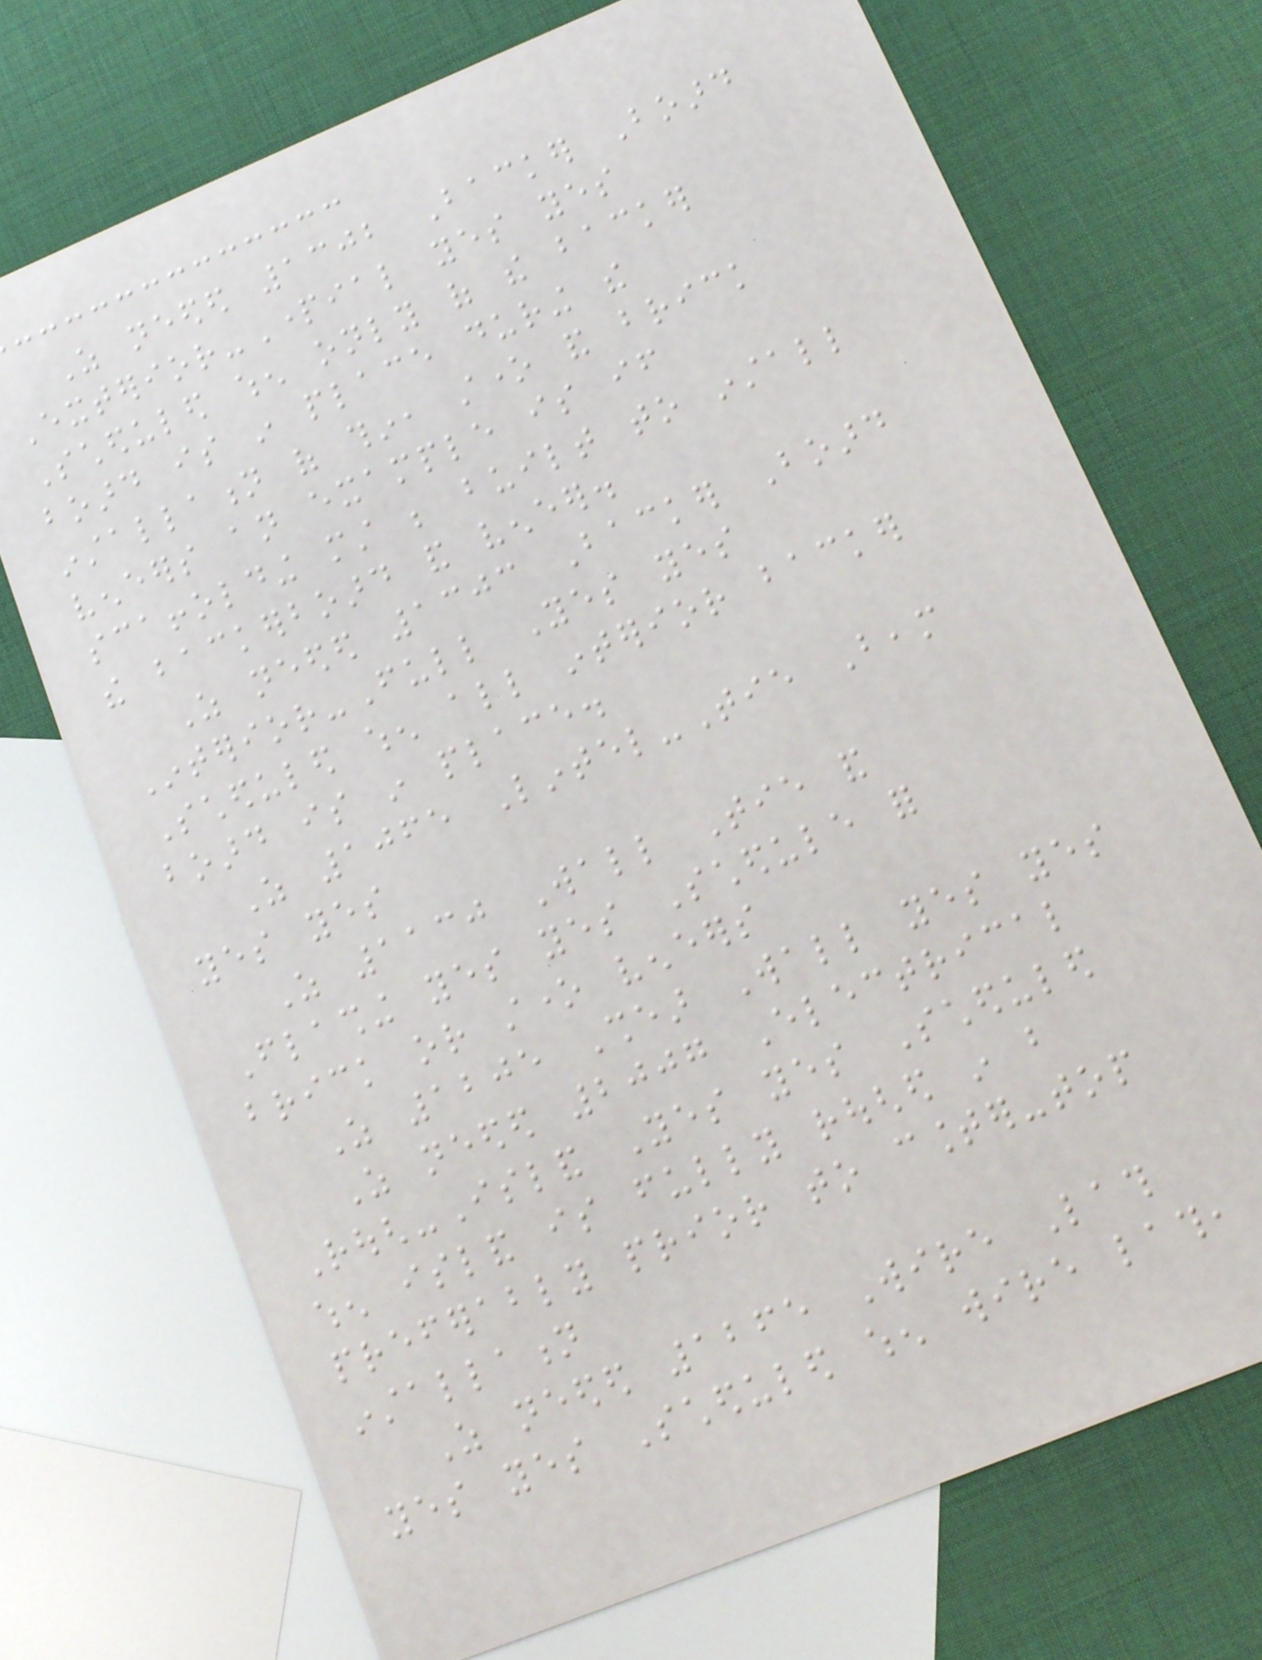As needed 1302 Backer Board
Exterior-Partial yes yes
Scheduled when only of the backer
board is in place during the
installation of thin, stone and brick
veneers an example is if
scaffolding must be built to install
the backerboard and veneer.
As needed 1303 Backer Board
Interior-Full Yes yes
Scheduled when all interior backer
board is in place.
As 1065 Lintel-Tie Beam
yes yes
As 1130 Wall Tie and
Flashing yes yes Schedule for
brick or stone veneers
As 1205 Shear Wall yes yes
As needed 2007 Electrical
Rough-Island Yes yes Scheduled
when island is fully roughed in but
preferably prior to counter-top
installation
As needed 1265 Wire Lath
yes yes Scheduled when wire lath,
